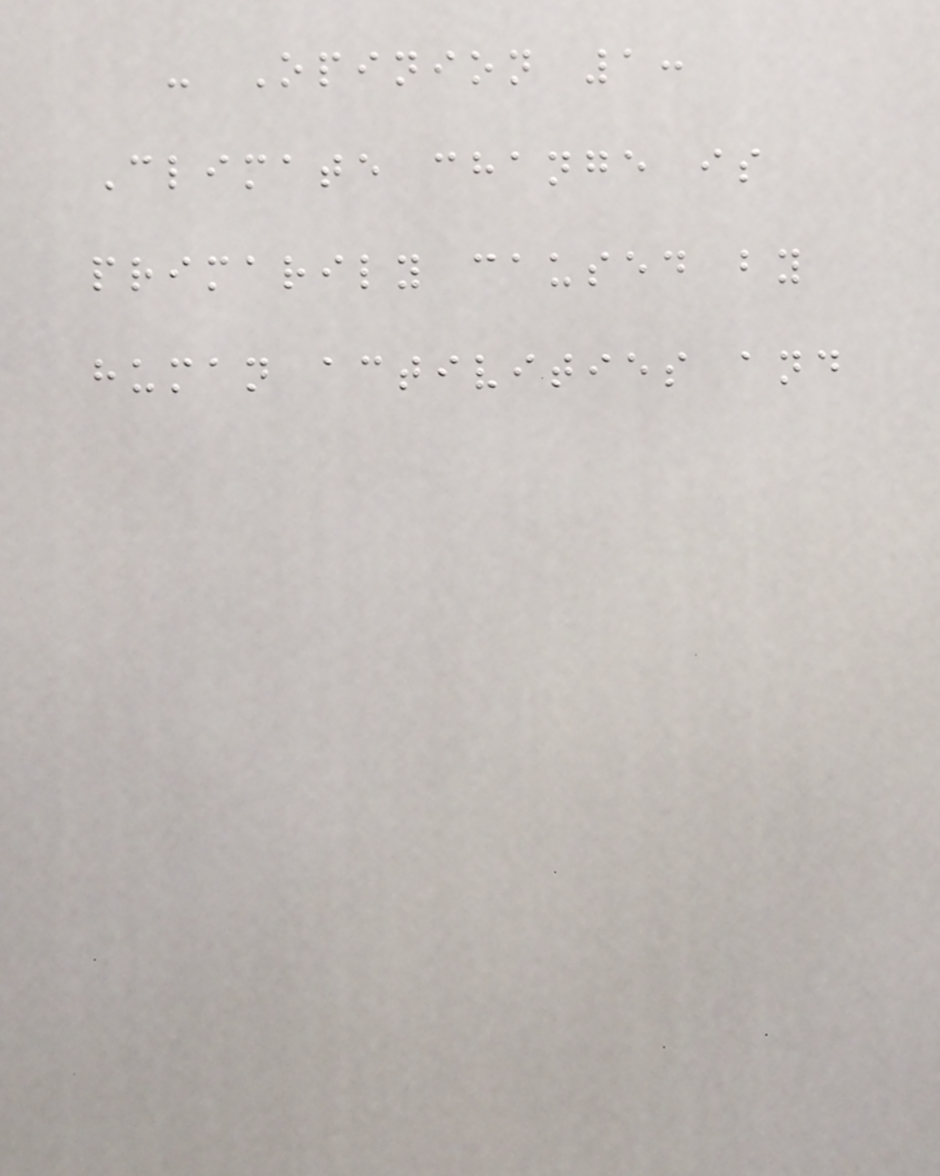- Opinion 1:
Climate change is
primarily caused by
human activities and
